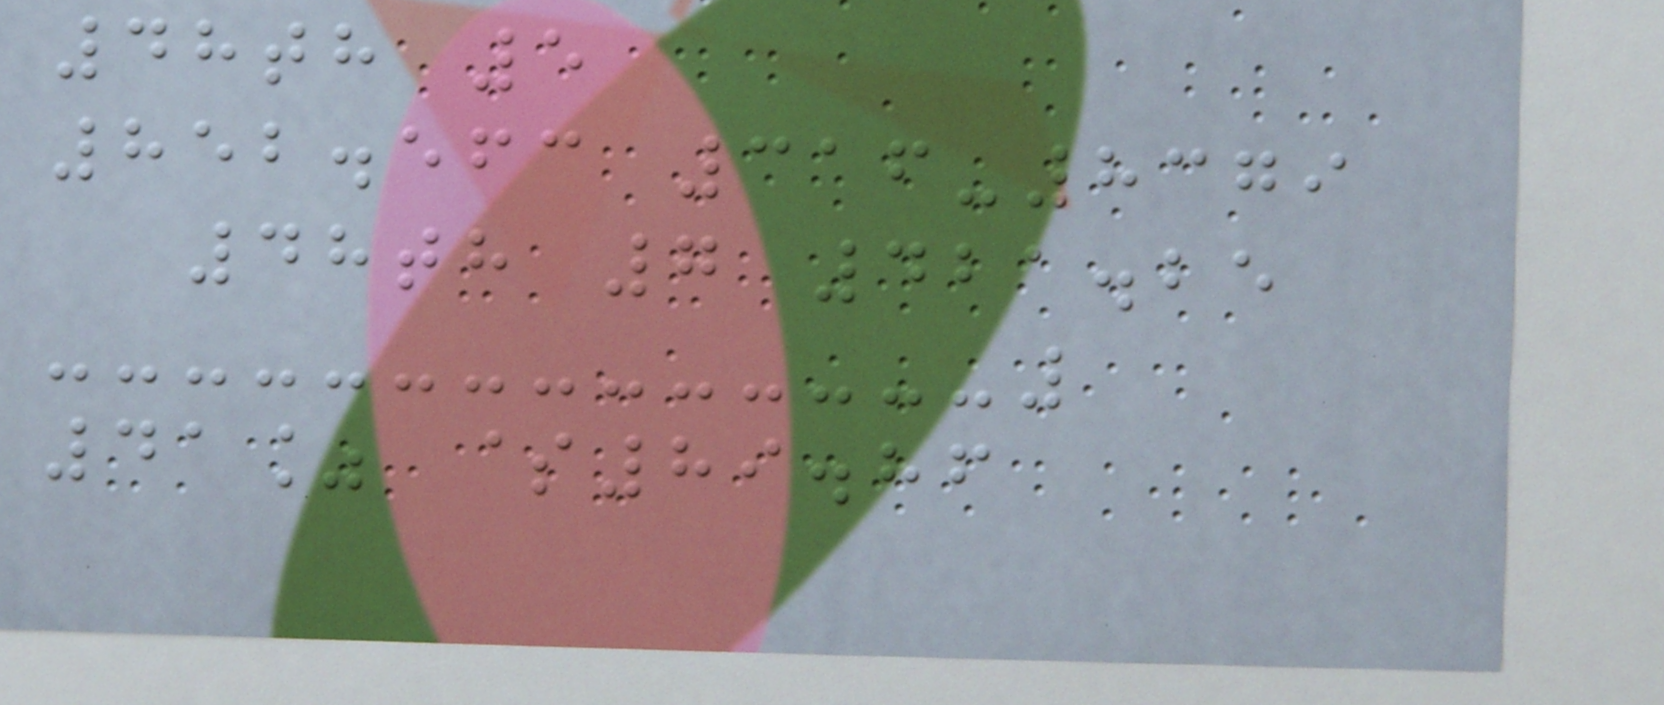48th 5
852.563 316-8379
48th 7 421.25
41% $89.86
